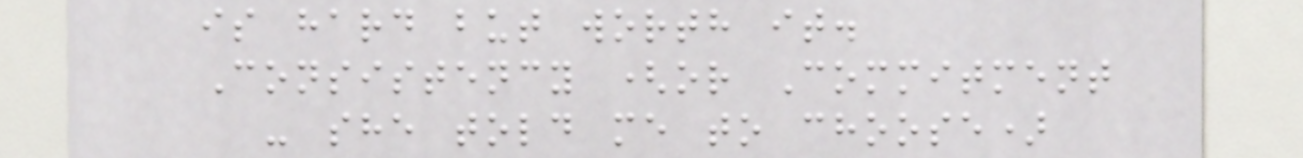is hard but worth it.
Consistency (or Commitment
- she told me to choose)
